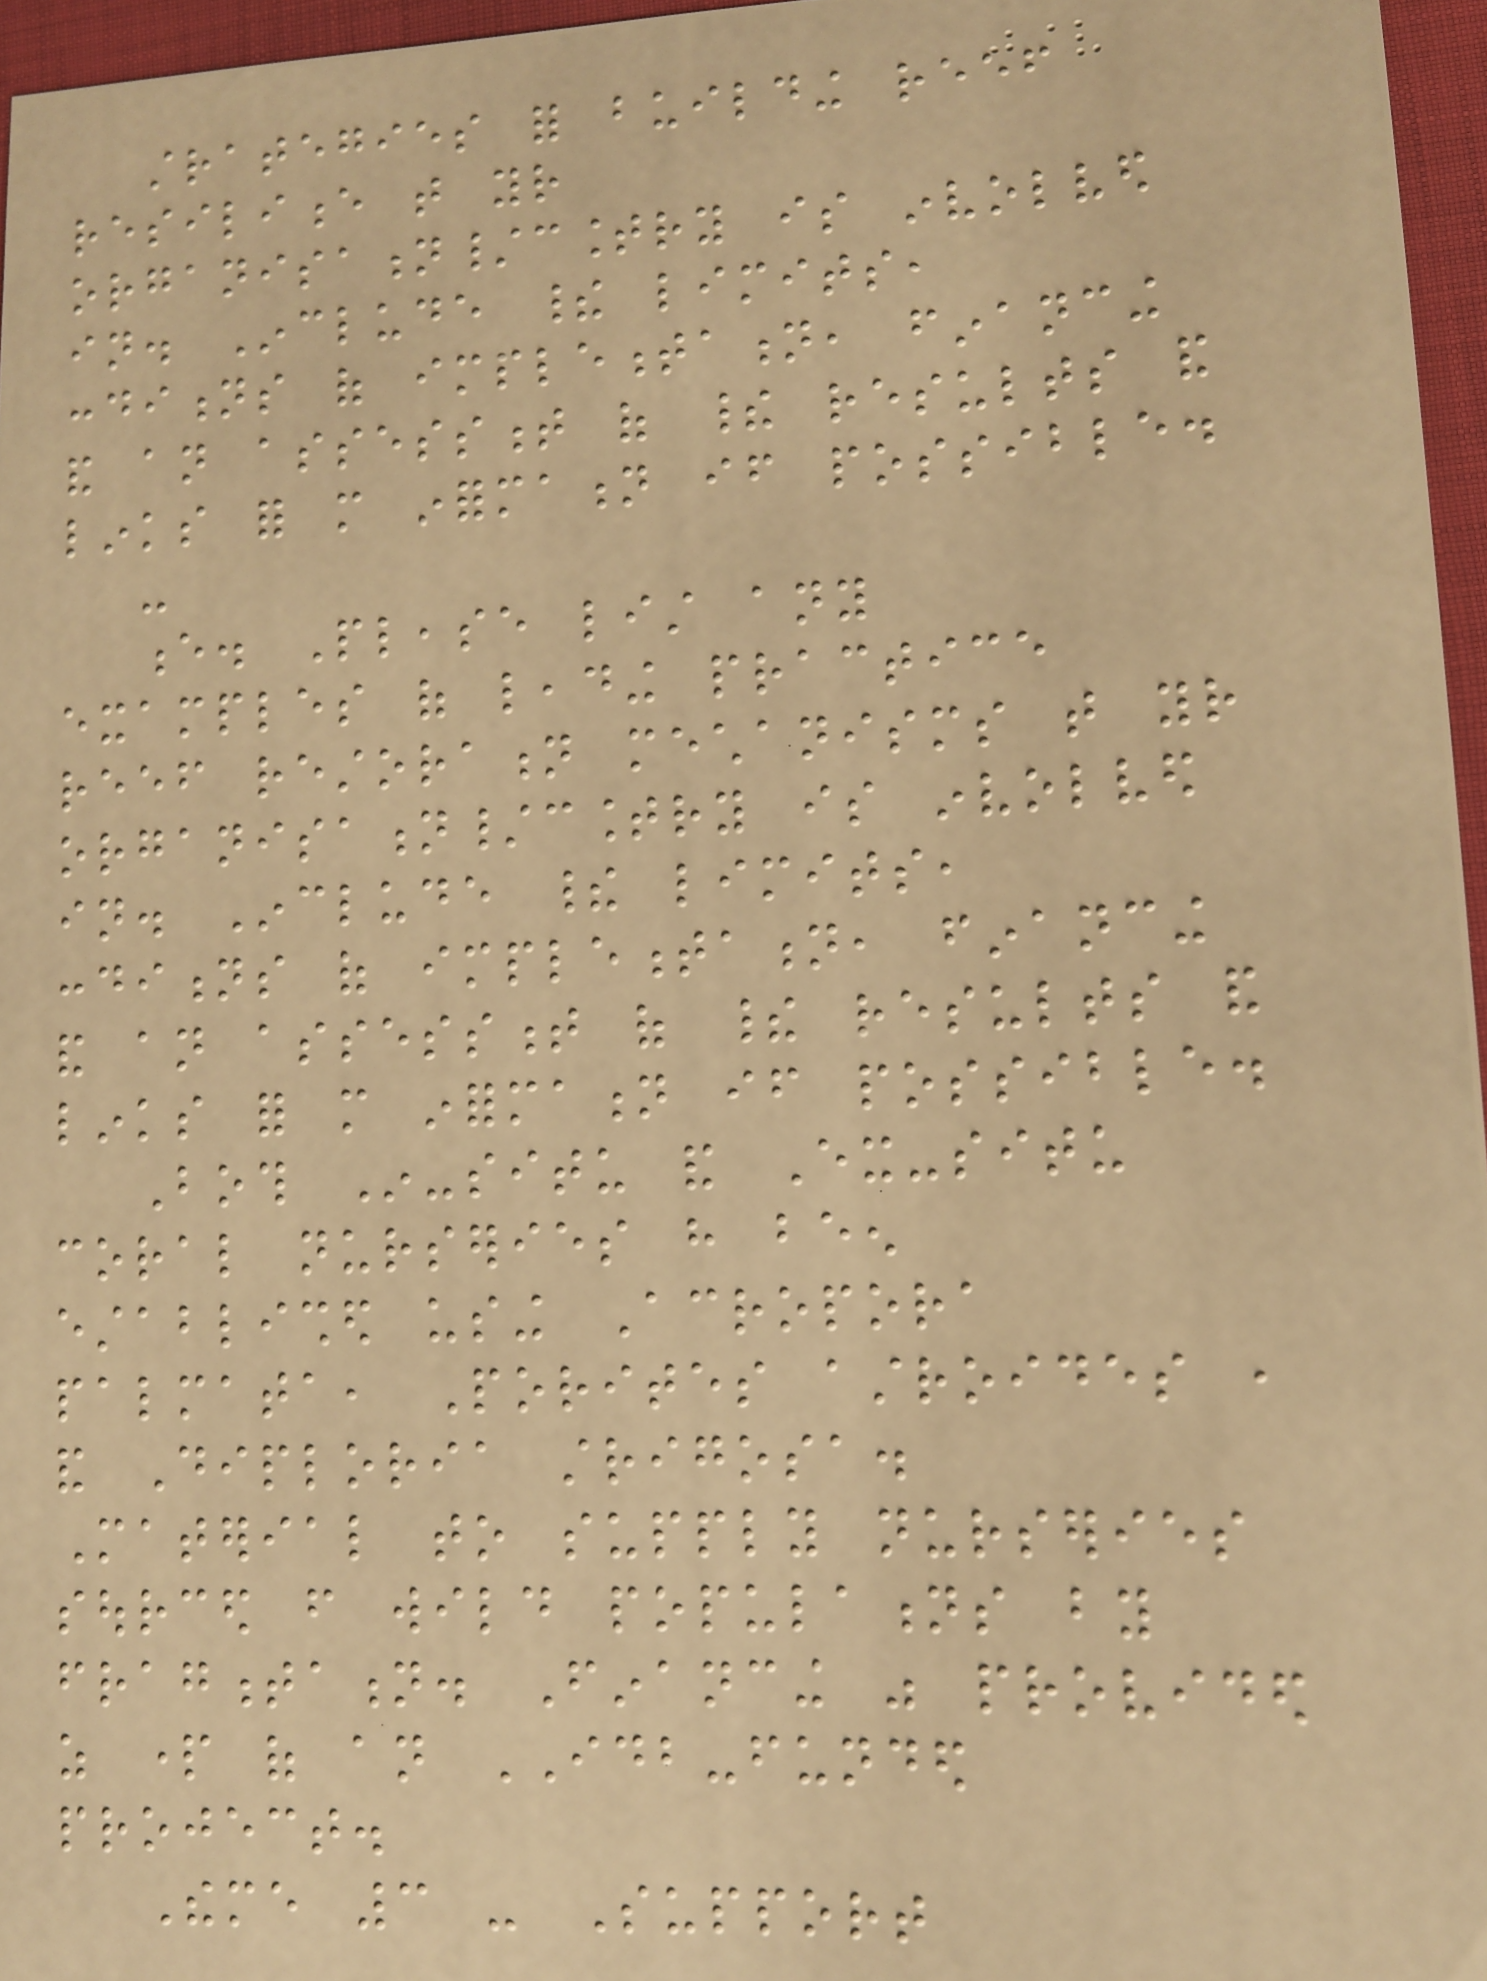strategies for building reef
resilience that your
organisation/country is involved
in. Include their limits,
conditions of implementation, financing
and an assessment of their results and
links for more information if possible.
-
e. Please list any
examples of leading practice
reef restoration mechanisms that your
organisation/country is involved
in. Include their limits,
conditions of implementation, financing
and an assessment of their results and
links for more information if possible.
Both In-situ and Ex-situ
coral nurseries have been
established using Acropora
palmata, Porites astroides ,
and Diploria strigosa.
Material to supply nurseries
sourced from wild populations by
fragmentation. Financing was provided
as part of an IDB-funded
project.
Theme 3 - Support
